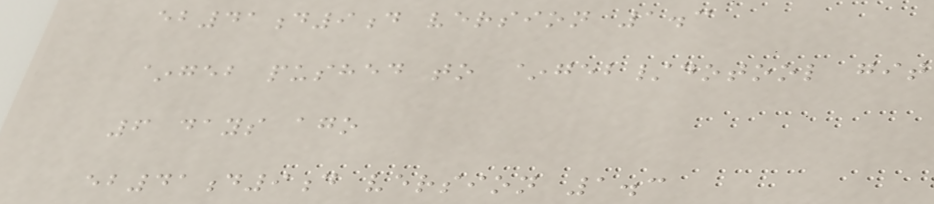eb41d9d version 1.3
~geb pushed to ~geb/dotool git
6 days ago
eb41d9d version 1.3
